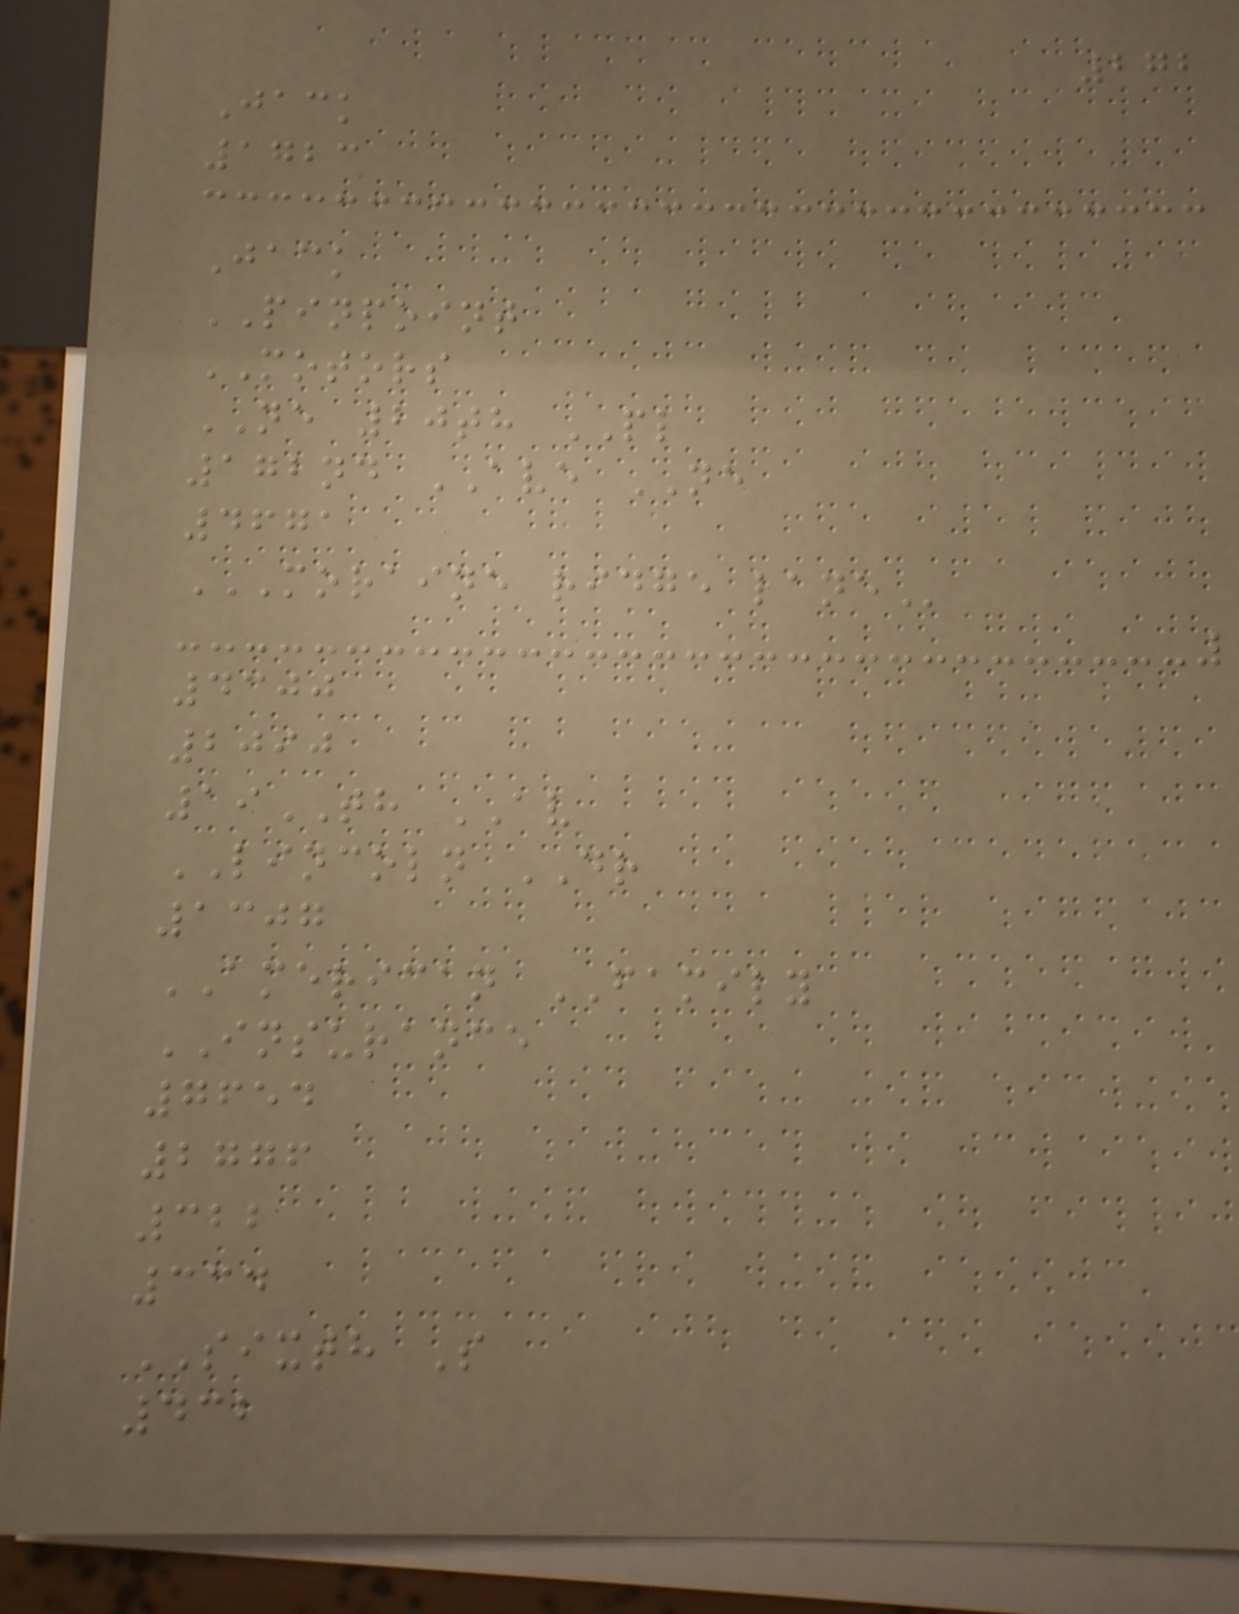272
Jack
1723
Jack
PINPOINT
MOTORS
NE 20th PL
172nd AVE NE
4671
MORAINE RIDGE LANE
4300
2090
19TH AV
LINCOLN DR
1307
AMERICAN FAMILY
INSURANCE
7654
2776
322
334
SIXTH S
432
